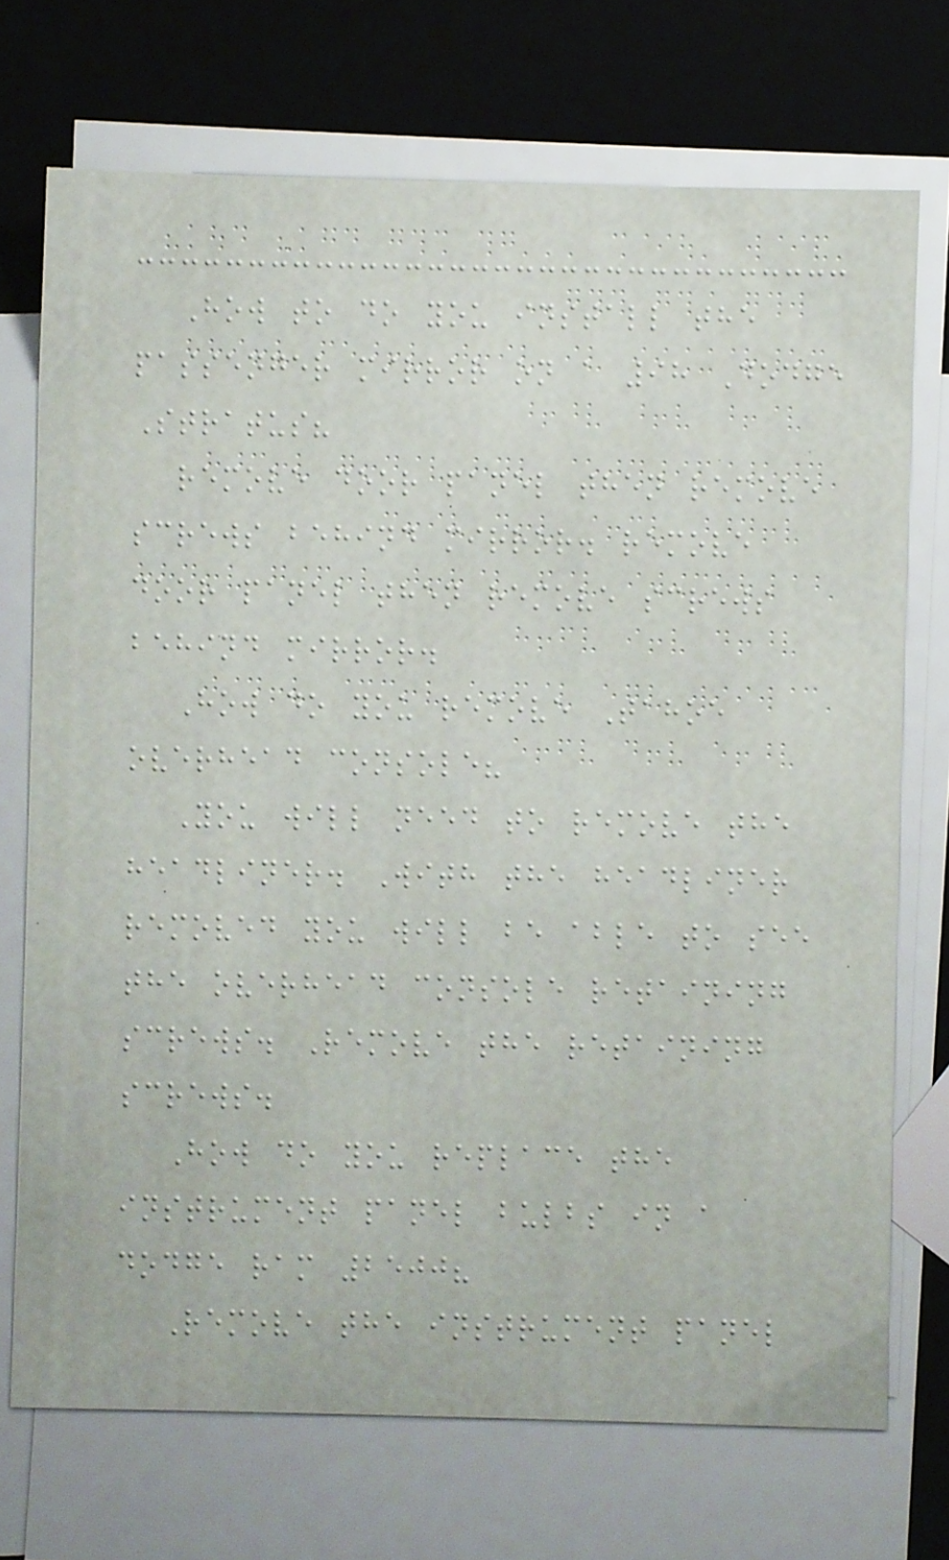How to do you install the
passenger mirror on a 98 Dodge
Stratus?
remove door panel then remove
screws behind mirror. remove
door panel then remove screws
behind mirror.
How do you remove Tahoe
overhead console?
You will need to remove the
headliner. With the headliner
removed you will be able to see
the overhead console retaining
screws. Remove the retaining
screws.
How do you replace the
instrument panel bulbs in a
dodge ram 2500?
Remove the instrument panel
